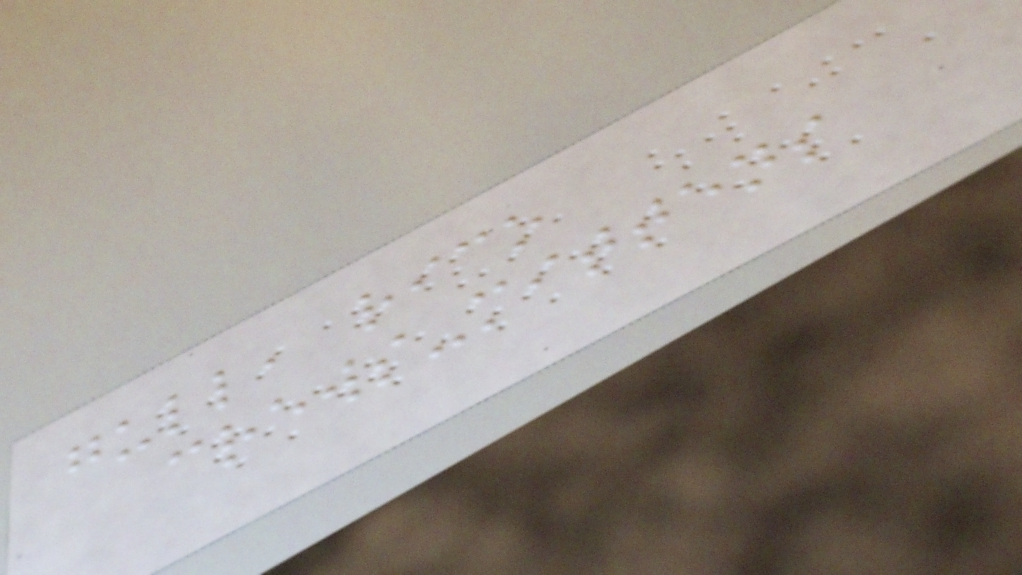gull, rico
crews-mittens
